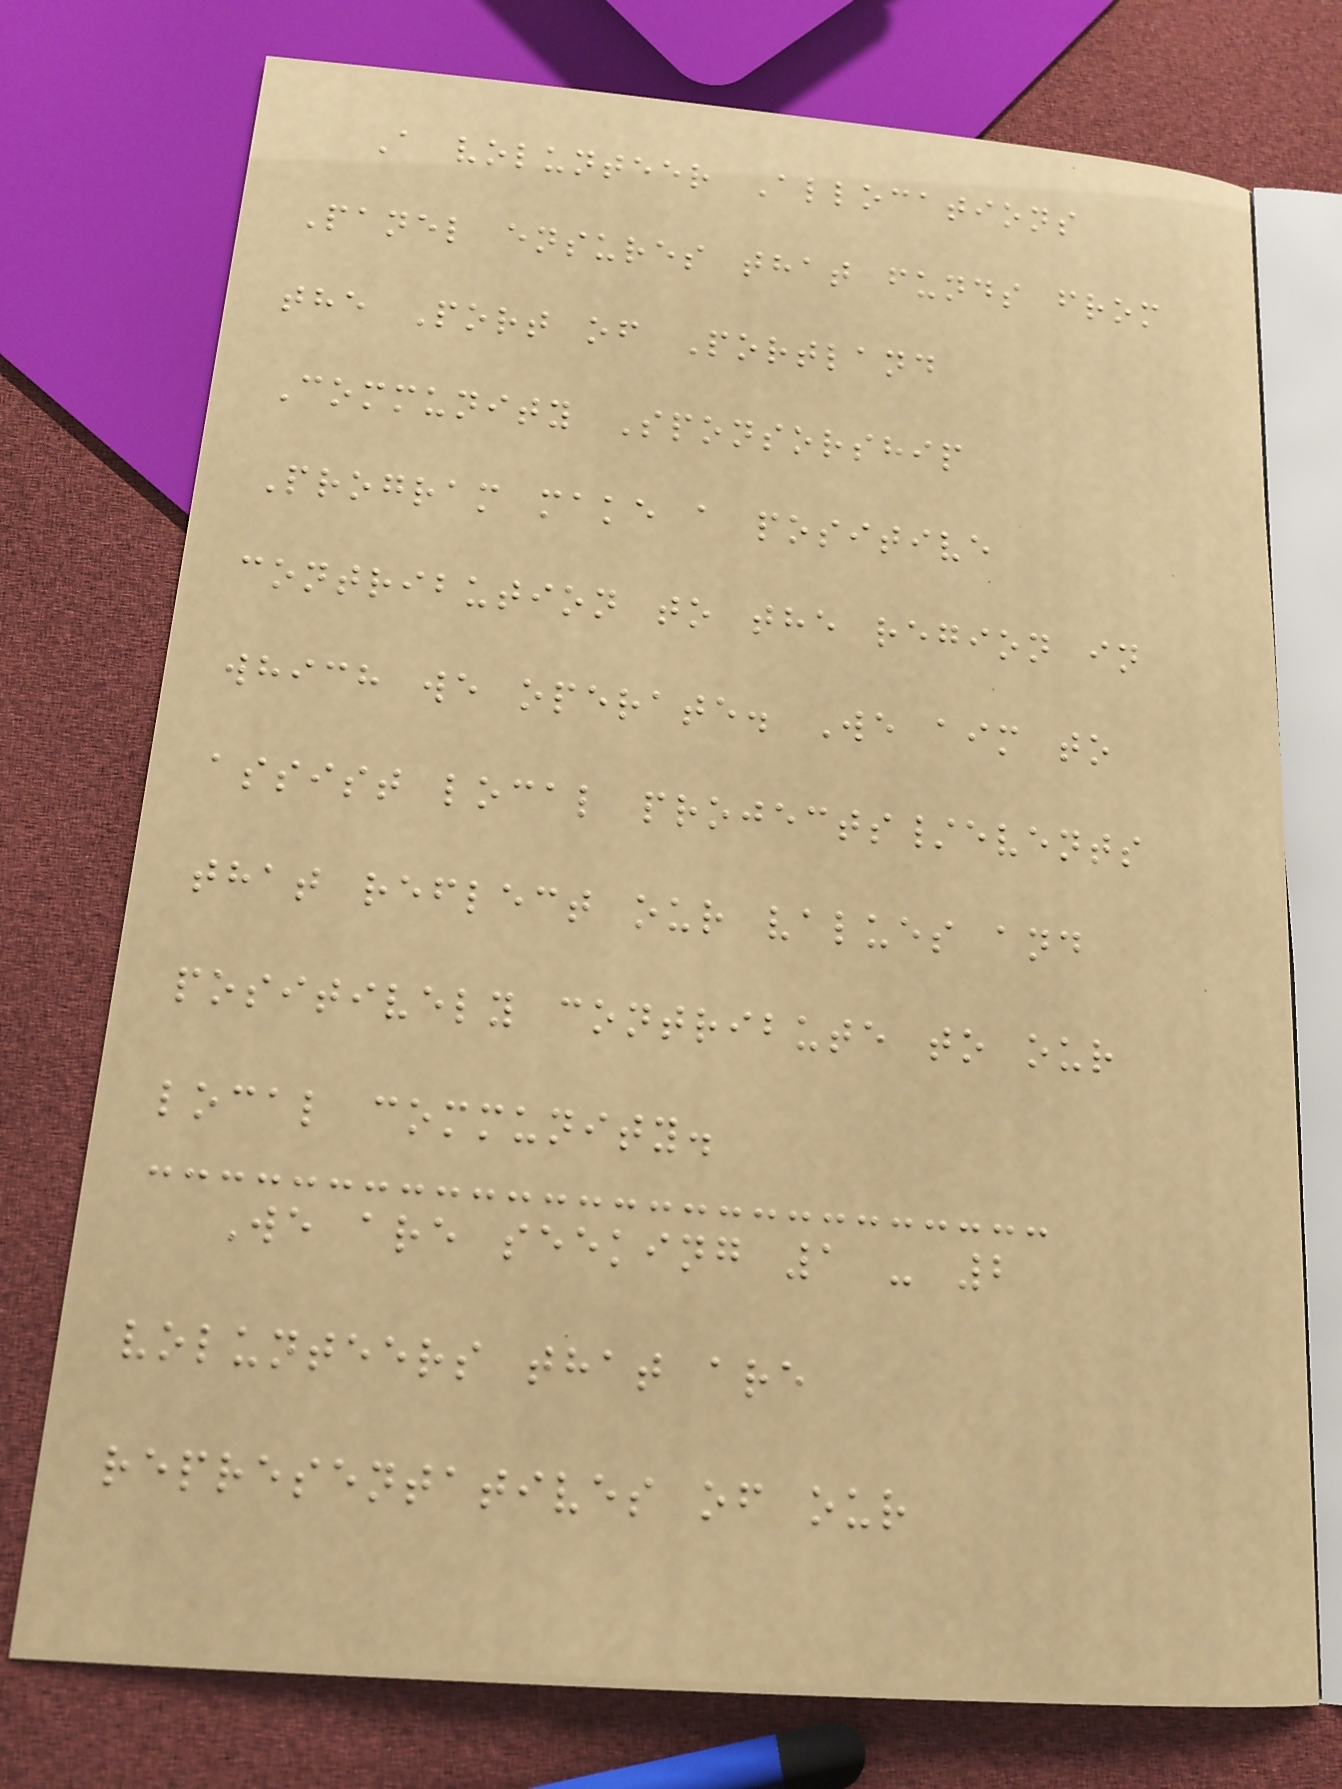A volunteer Allocations
Panel ensures that funds from
the Port of Portland
Community Sponsorship
Program make a positive
contribution to the region in
which we operate. We aim to
assist local projects/events
that reflect our values and
positively contribute to our
local community.
We are seeking 1 - 2
volunteers that are
representatives of our
